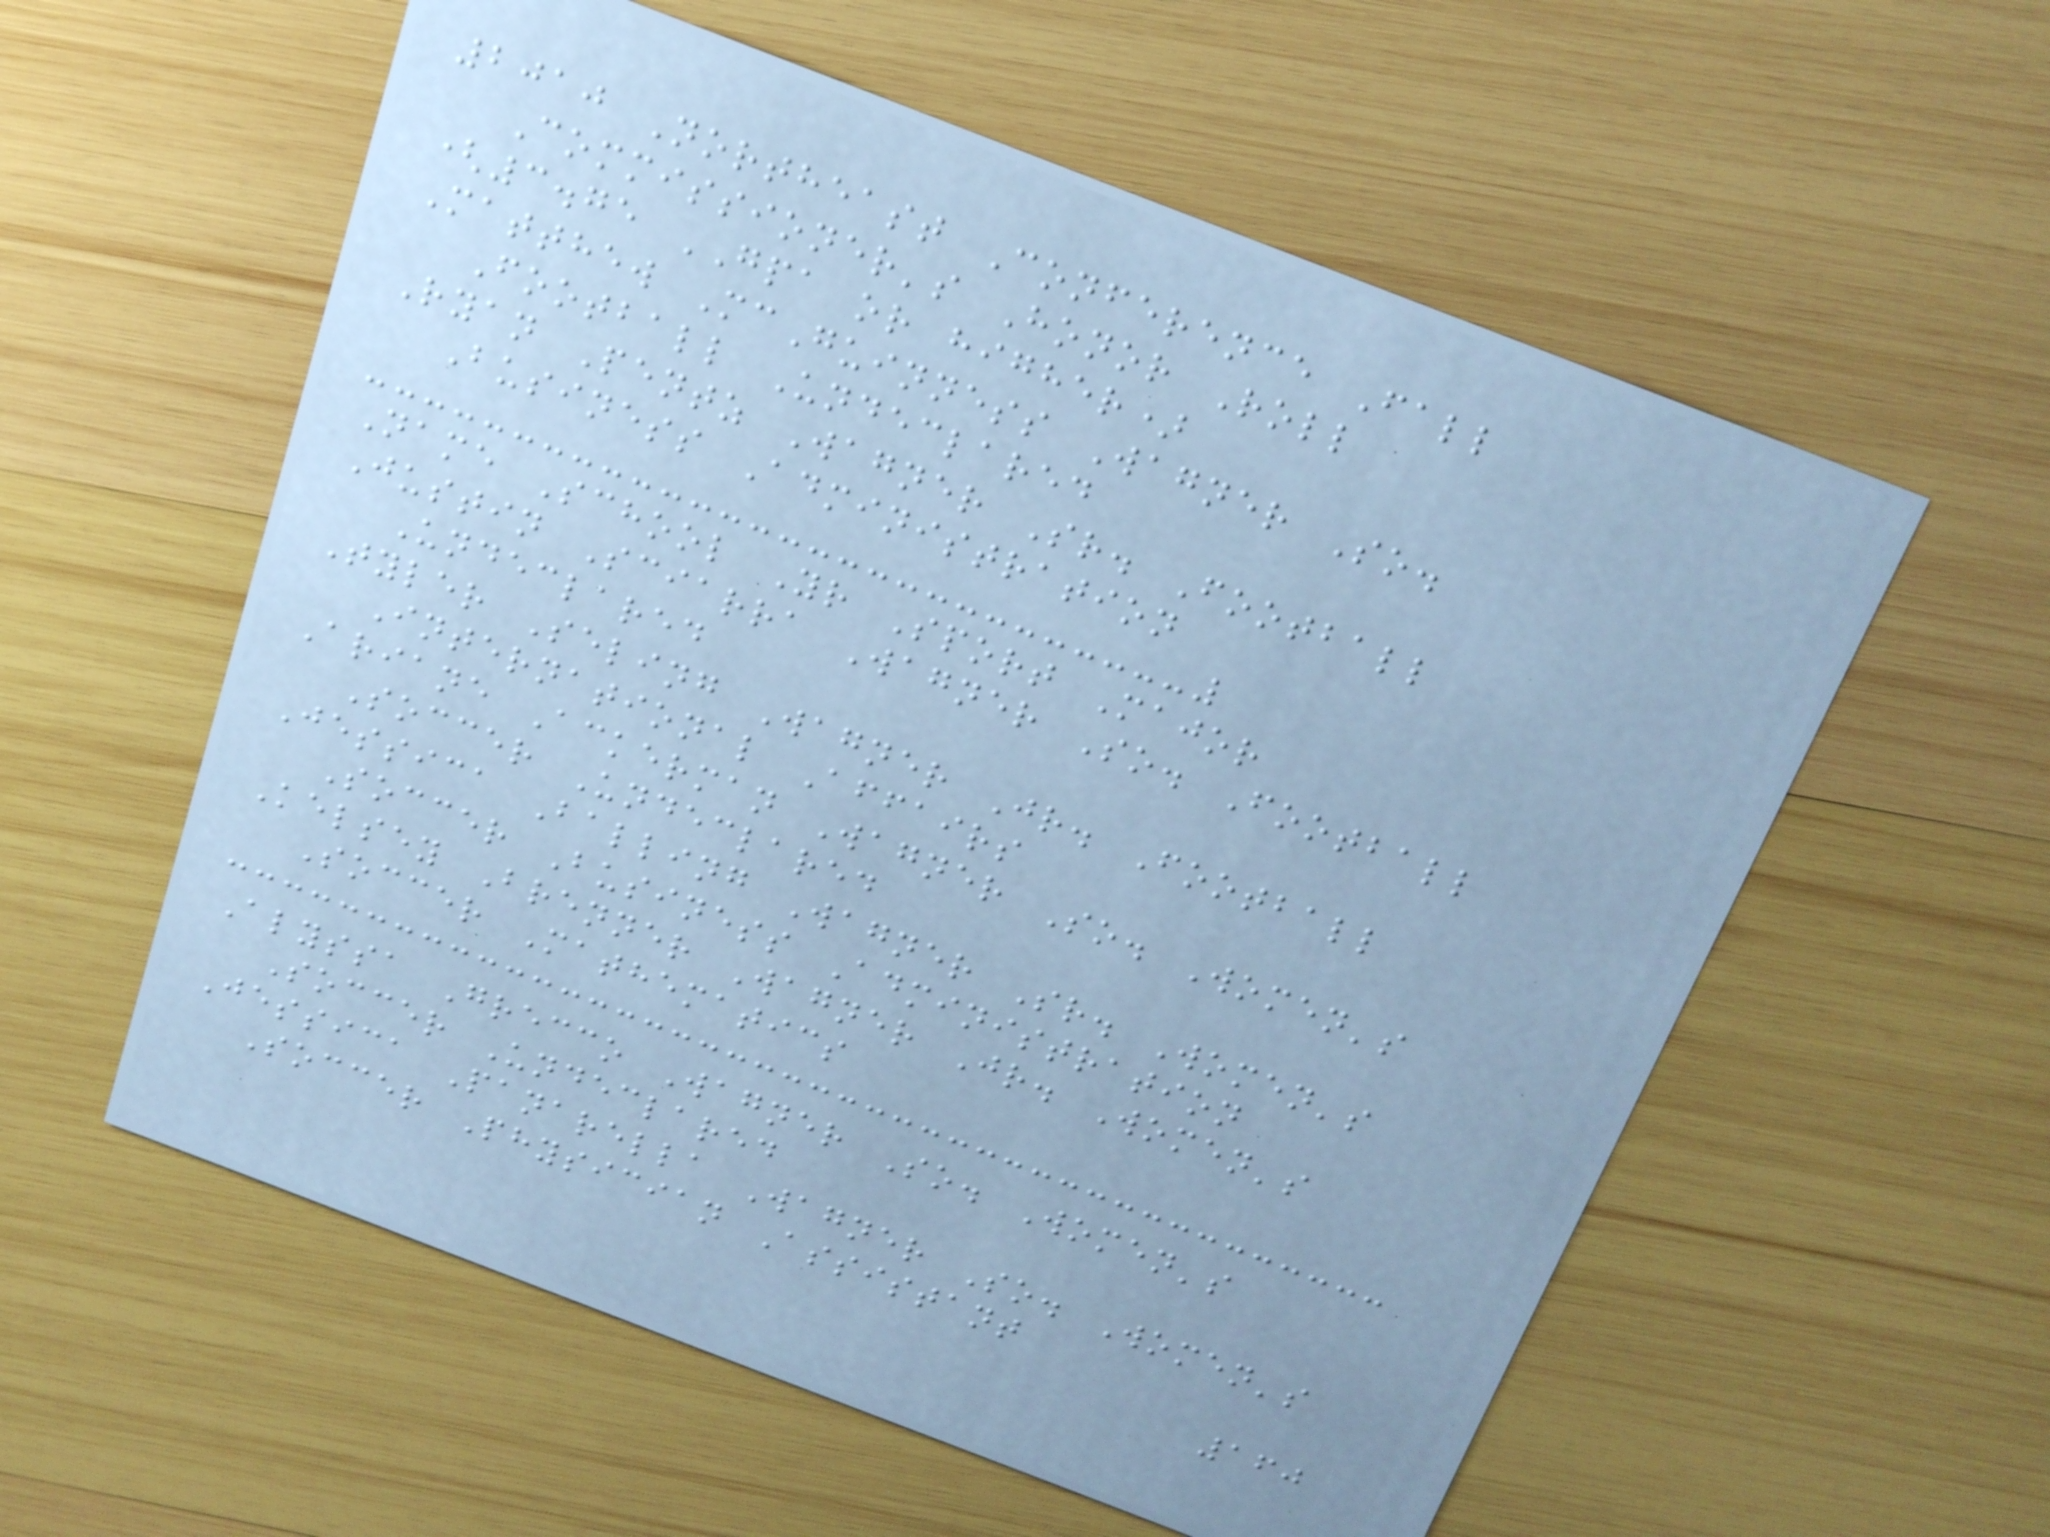2010 Northeast Conference Fall
Commissioner's Honor Roll
(3.75 GPA or higher)
Matthew McGuinness Wagner So.
Football Undeclared
Ryan Pentz Wagner Sr. Football
Business Administration
Name School Yr Sport Major
Justin Sciarra Wagner So. Football
Undeclared
Tyler Seling Wagner Jr. Football
International Affairs
Ariane Ackerman Wagner So. Women's
Soccer Undeclared
Jessica Balling Wagner Sr. Women's
Soccer Business Administration
Kelsey Brenner Wagner Jr. Women's
Soccer Mathematics
Alyssa Grecco Wagner So. Women's
Soccer Undeclared
Jessica Panarella Wagner So. Women's
Soccer Physician Assistant
160
